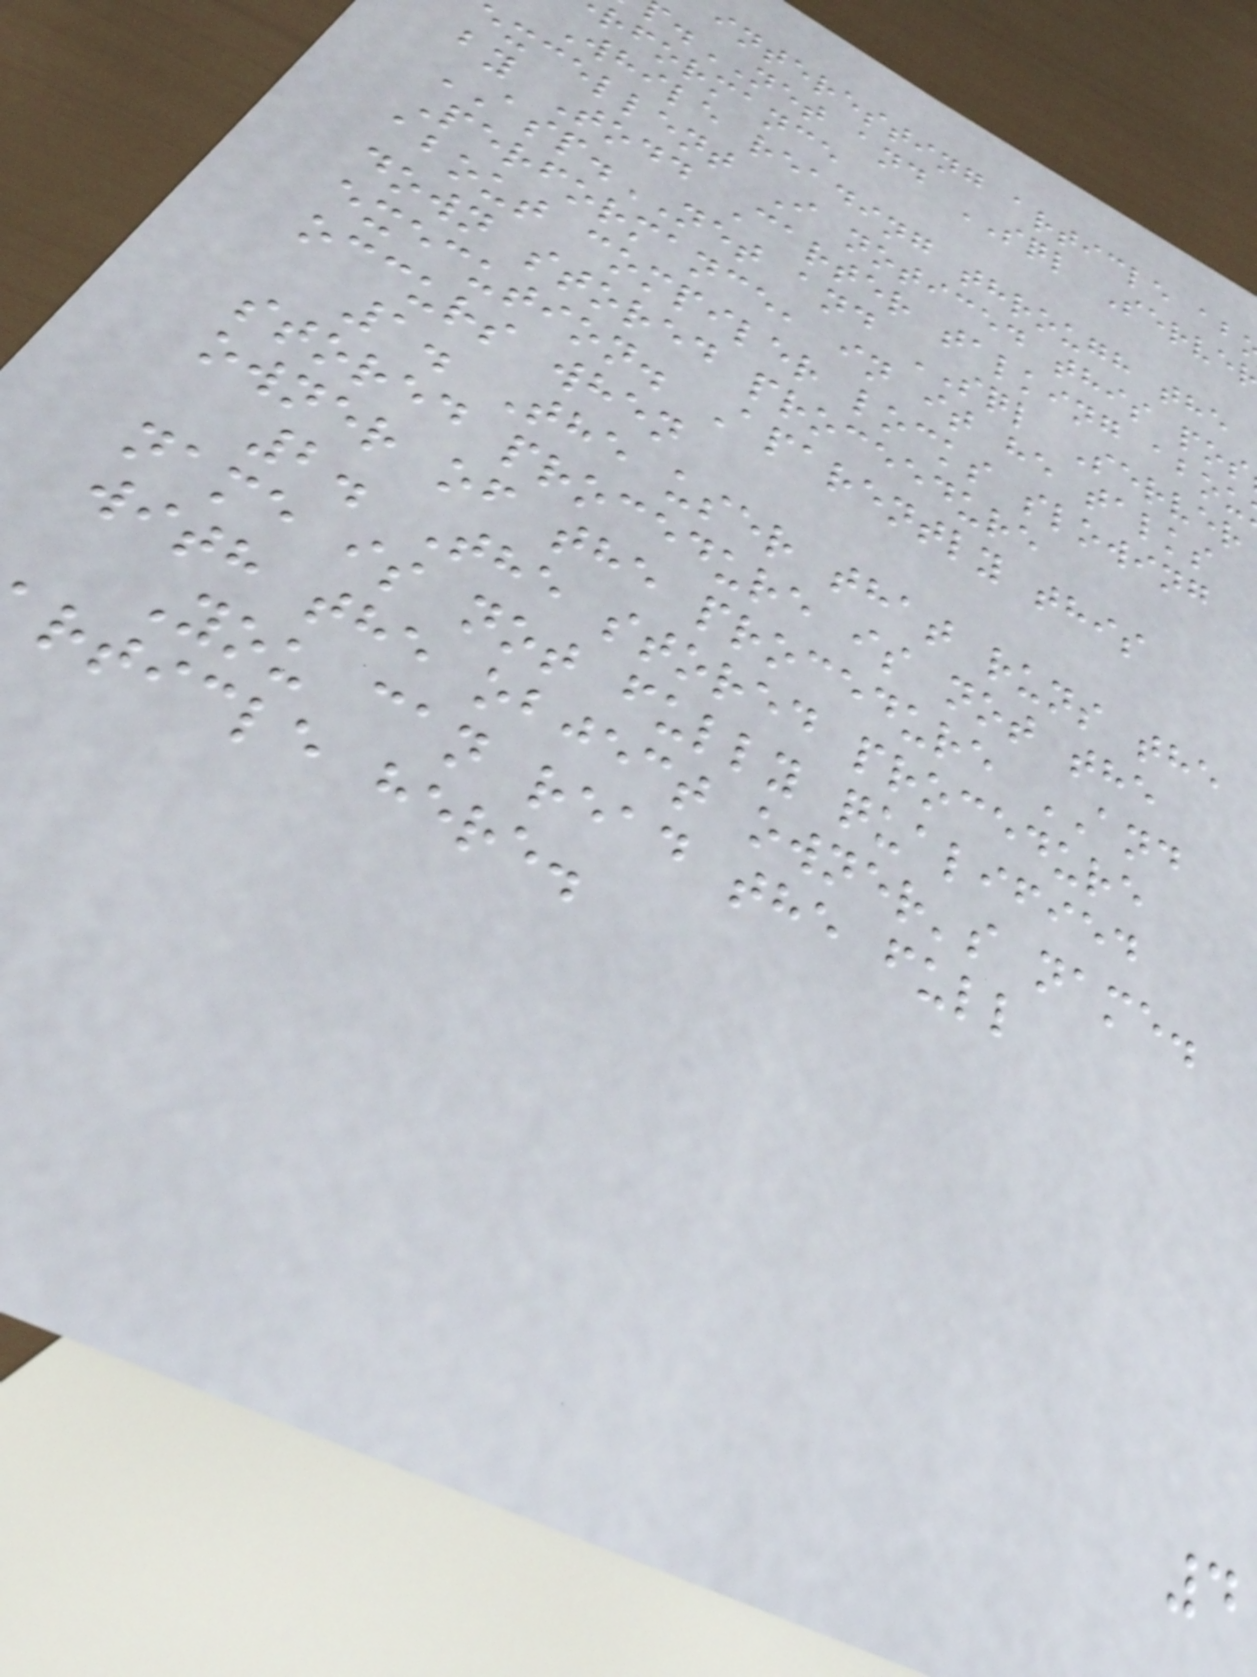interesting article ab
.NET and SQL Serve
rformance
While reading through the
excellent I noticed this pos
by Todd Carter talking abou
ASP.NET and SQL Server
Performance, in it he talks
about compiler locks slowing
down stored proceedure
execution. Aparently this
occurs when
1. The user that runs the
stored procedure is not the
owner of the procedure AND
2. The stored procedure
name is not fully qualified
with the object owner's name.
You can read the full
rticle here.
4
